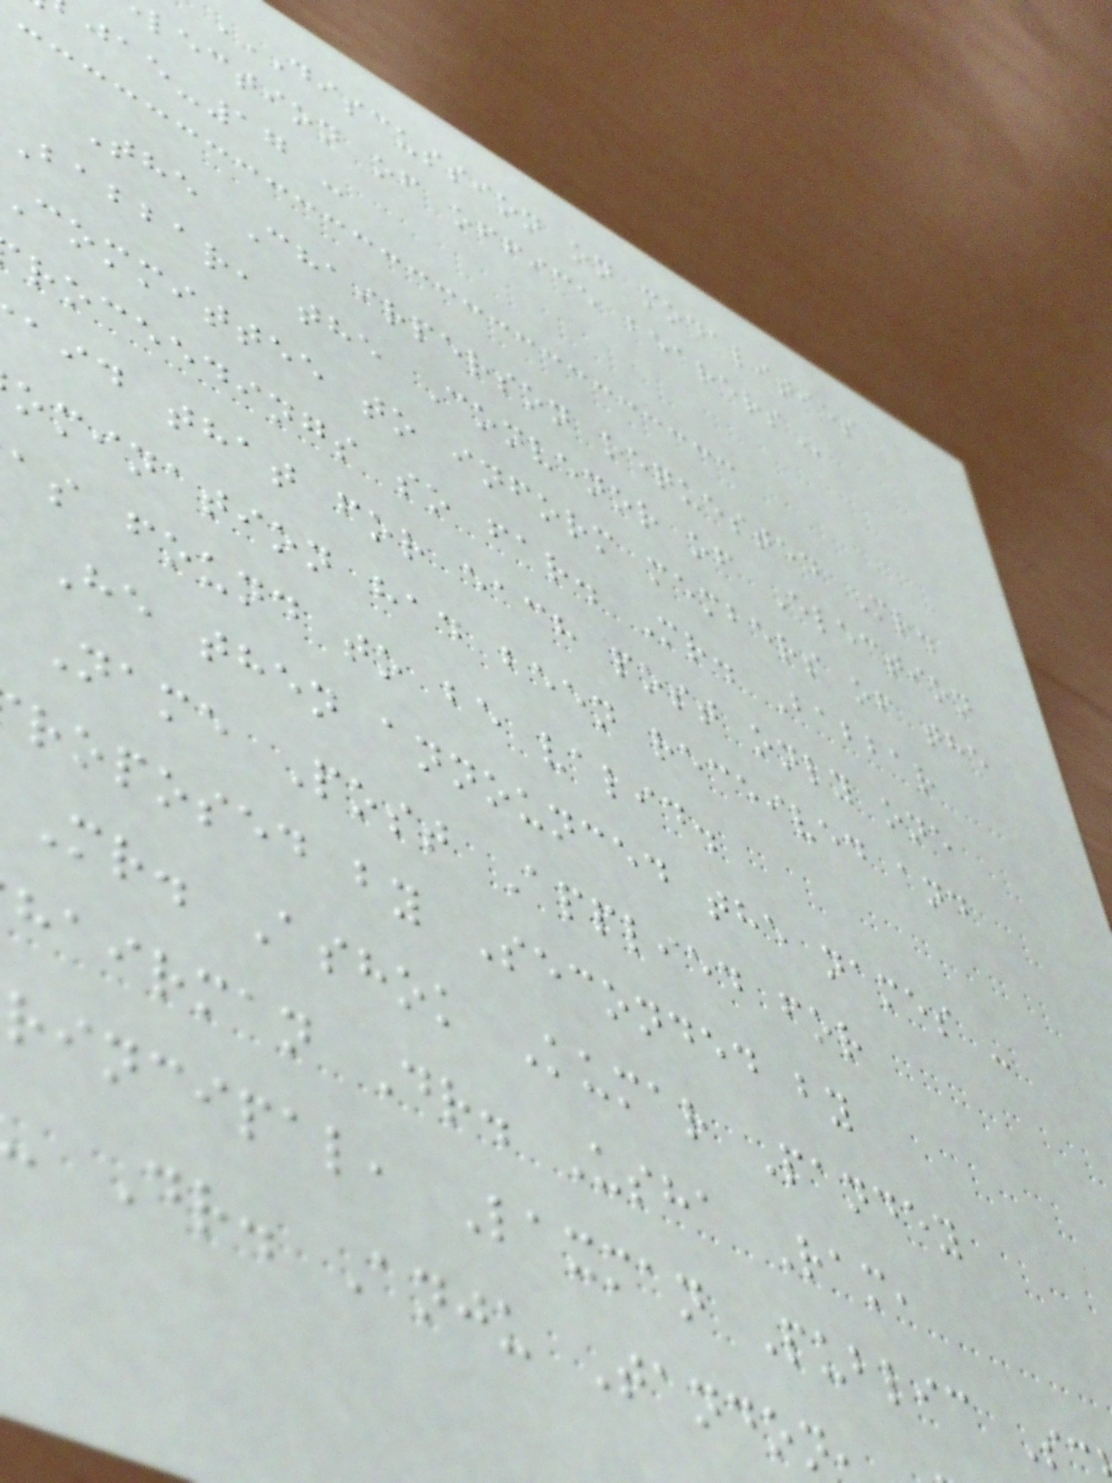lection of office
-17 -
The Chairperson requested Mr.
Babbar, the Convenor of Election
committee to inform members of the
roceedings so far. Mr. Babbar
aid that for each post only one
omination had been received and
as found to be valid.
He then announced the names -
Name Post Applied for
roposed by Seconded by
Mr. Ashok Kumar Pandey
hairman Dr. Usha Ram,
rincipal, Laxman Public S
Dr. Anju Tandon
